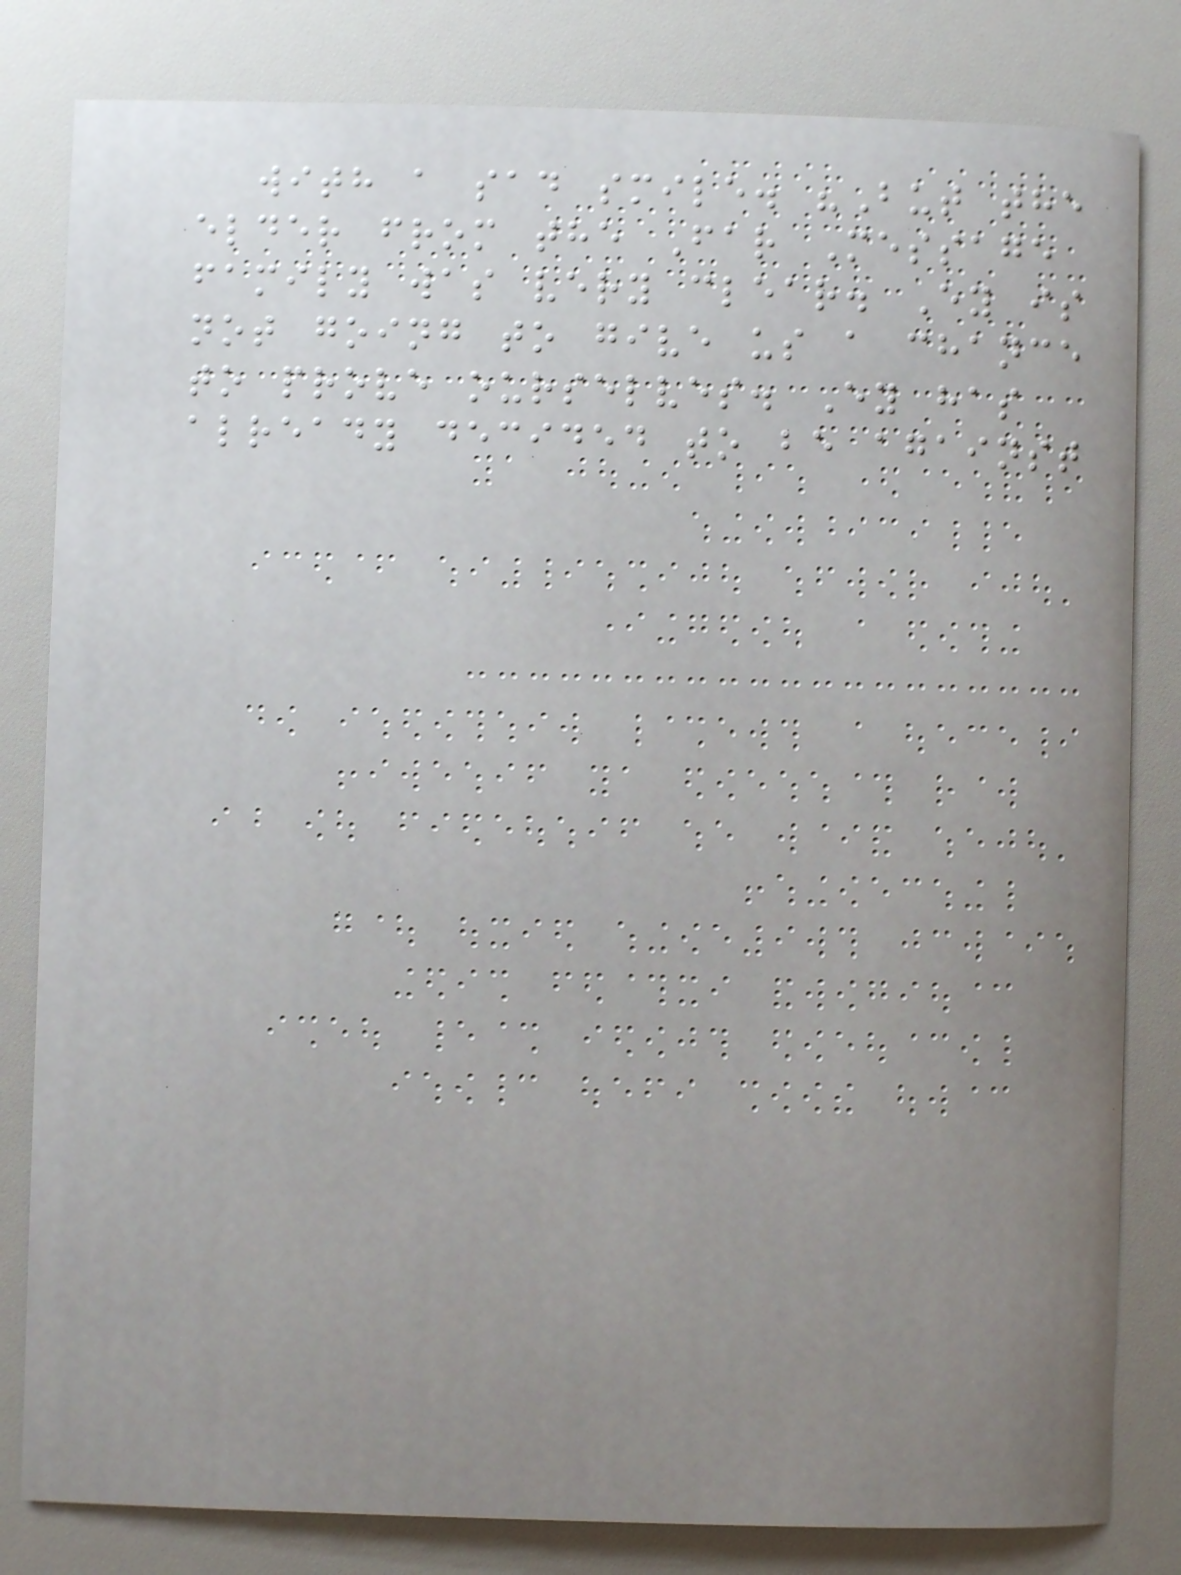with a sad smile. "But the
elder from the Far Message
family was very clear. Ey is
not going to give us a chance
to prove ourselves. Ey has
already decided to be against
